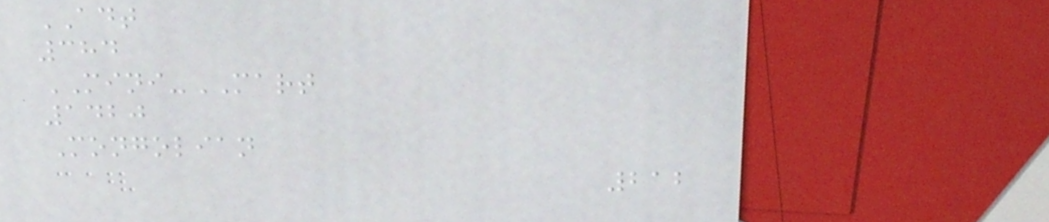ADT
384
MINI-MART
1420
Mongolian
212
